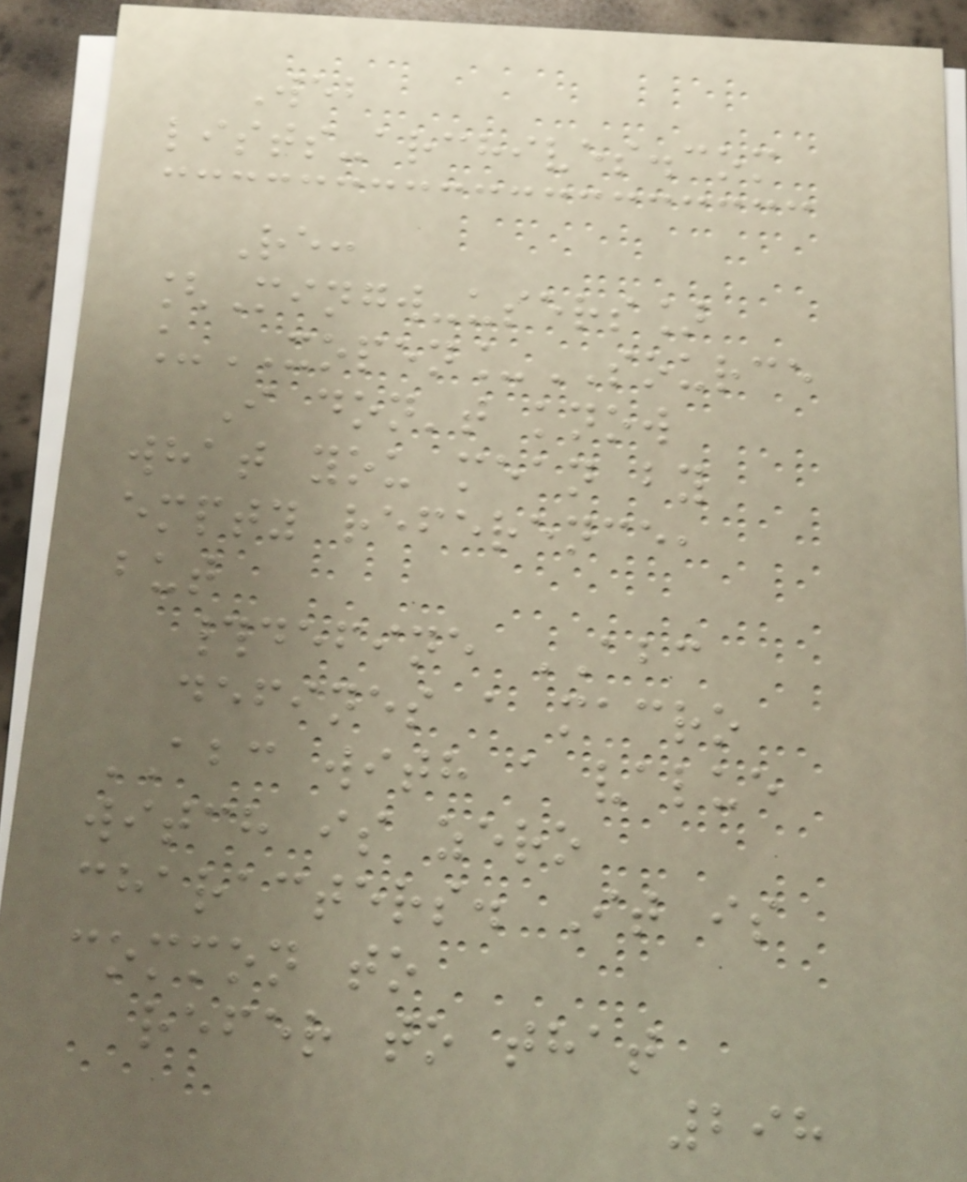Web
lists-archives.com
Re:
[Mingw-users]
_XOPEN_SOURCE
I don't know
what you mean by
empty reference,
but
#define ABC
defines a macro
ABC with a value
witch is zero
characters. It is
common to
refer to that
298
